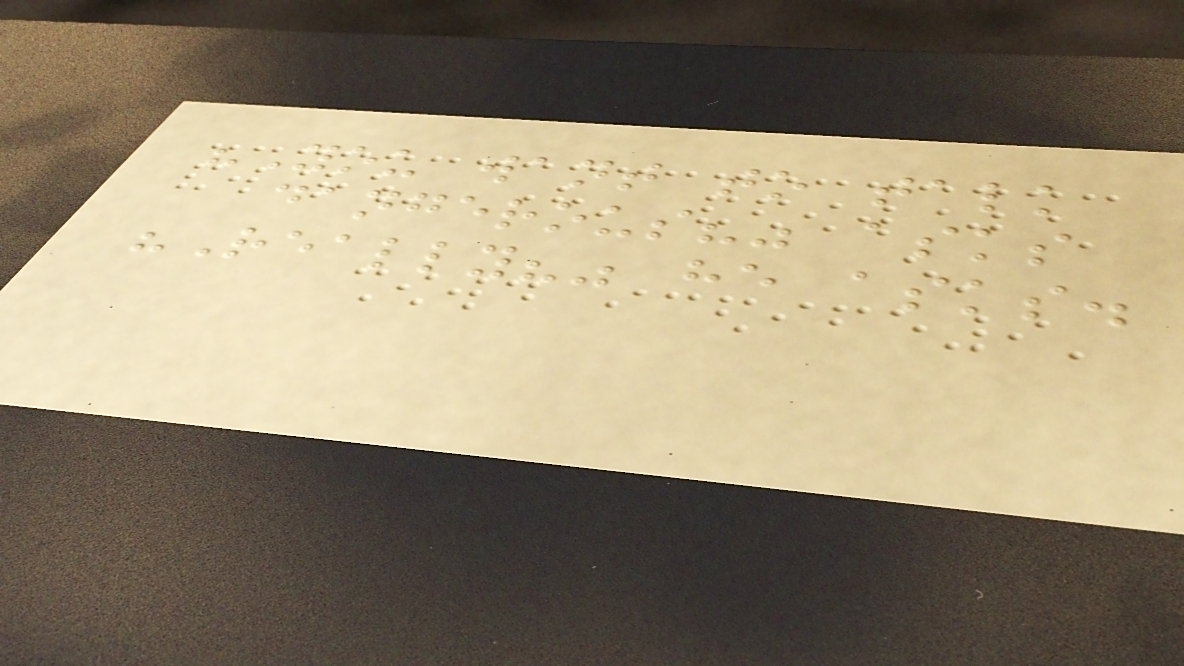"You want to talk
dangerous?" asks
"Really?" he asks.
